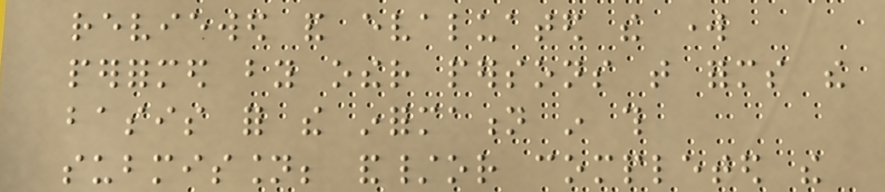reviewed and evaluated the work
performed by other persons that forms the
basis for the information in this
submission; and/or completed the
